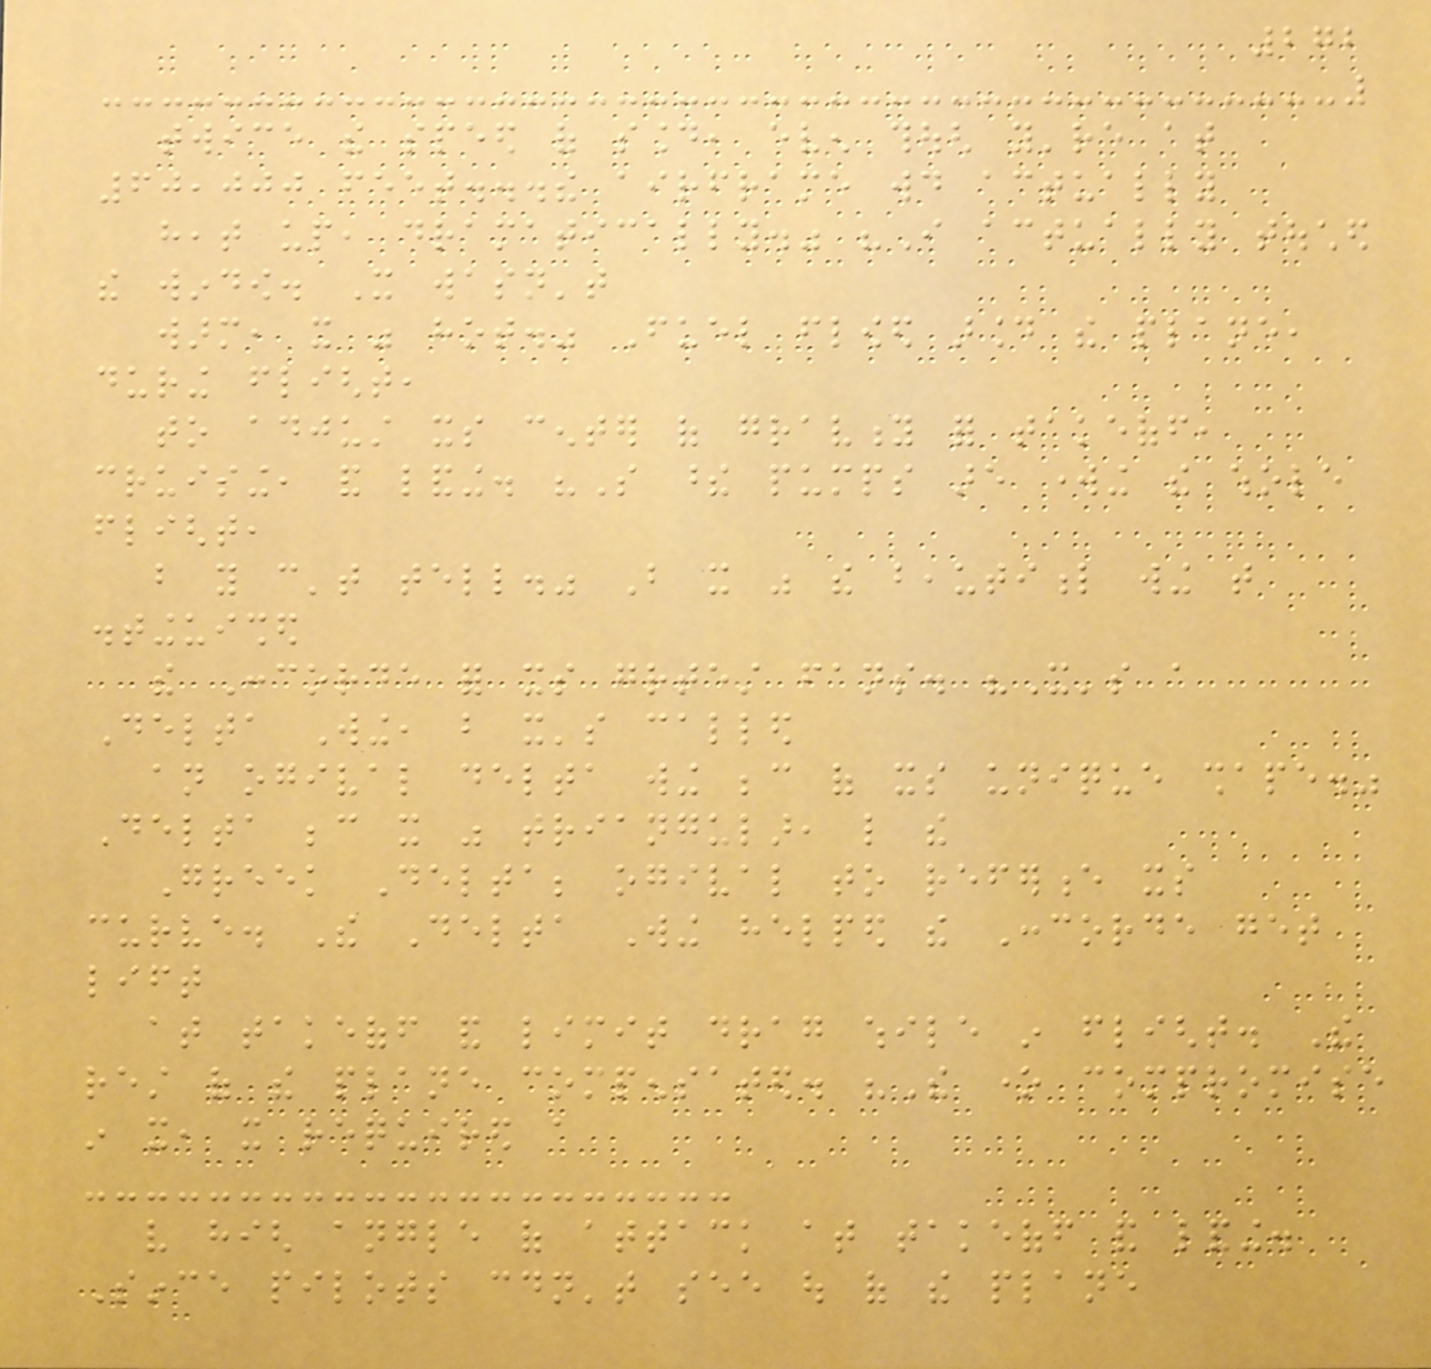272
twice the speed of sound, even though you're at
60,000 feet...the airframe would actually
heat up, dramatically." "I actually touched
the window. It wasn't
warm, it was hot." Fuel flowed around the plane,
during flight,
to adjust its center of gravity for takeoff,
cruising, and landing. "So these pumps are working the whole
flight,
but you can't tell." But it was the beautiful wing that
distinguished
the Concorde for its greatest fans. "It's a
Delta Wing, but it's called
an ogival delta wing because of its unique shape."
Delta because it was triangular, like the
Greek Delta; ogival to reference its
curve. The Delta Wing helped the Concorde get
lift
at takeoff and limit drag while in flight. The
rest of the plane compensated. "The one compromise
in it, it required a
very high angle of attack at takeoff and landing.
Since pilots couldn't see out of the plane
